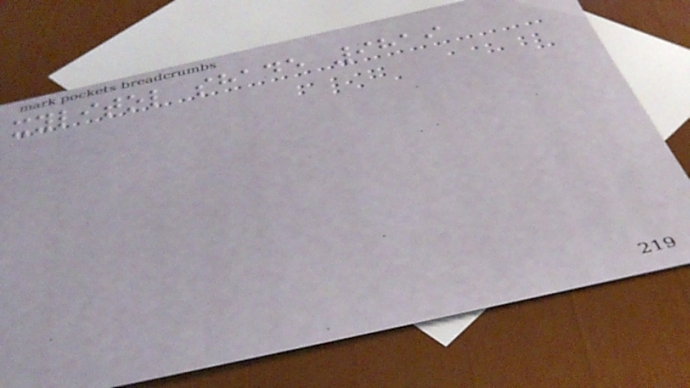xylitol shade 9819
